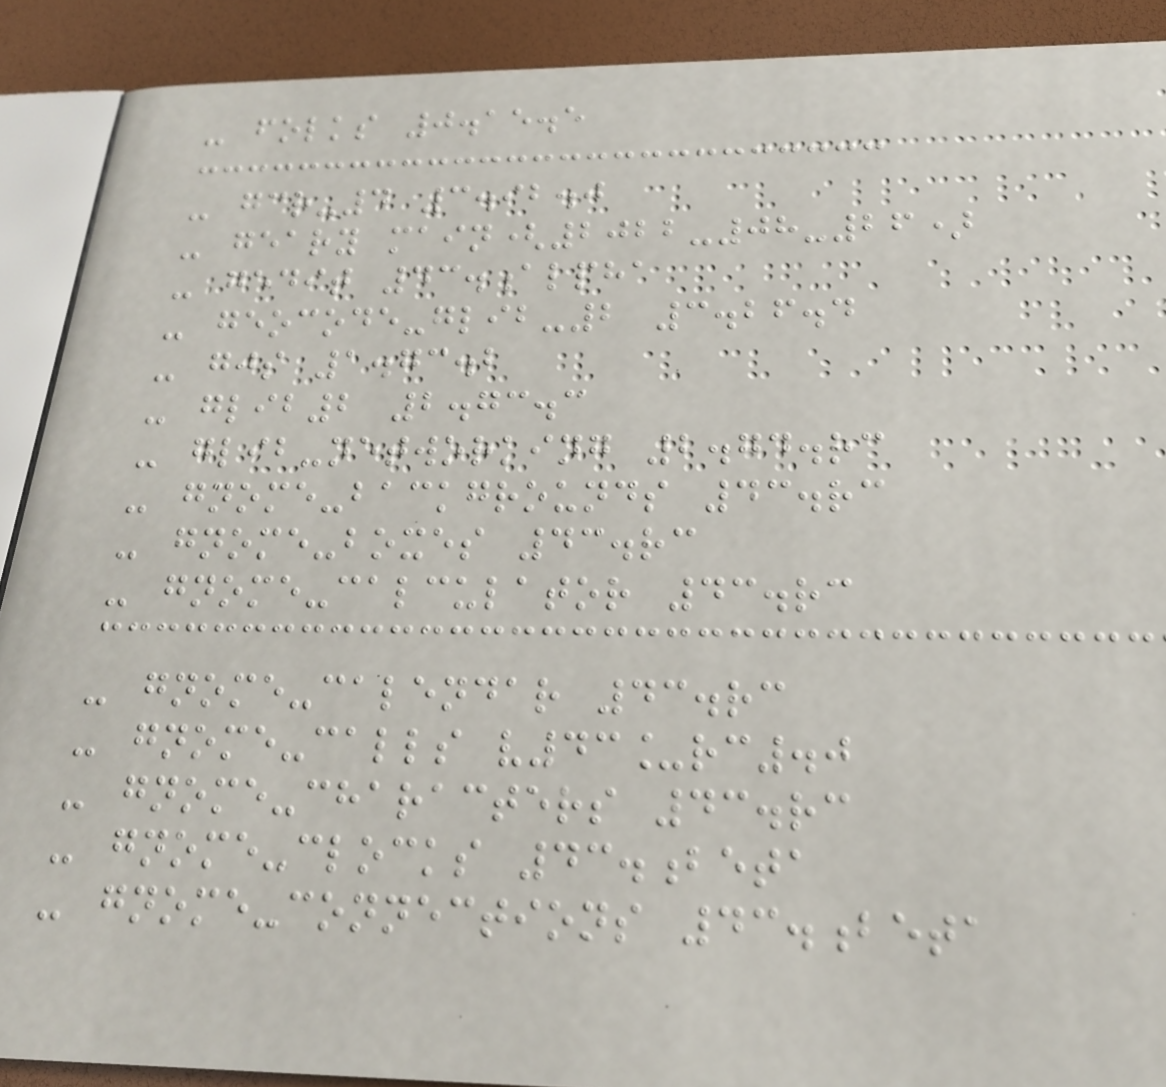- folks 0.15.5
- gcr-4 3.92.0
- geary main(2022-08-26)
- gedit 43.alpha
- geocode-glib-2 3.26.4
- gjs 1.73.2
- glib2 2.73.3
- glib-networking 2.74.rc
- gnome-backgrounds 43.rc
- gnome-boxes 43.rc
- gnome-calculator 43.rc
- gnome-calendar 43.rc
- gnome-calls v43_rc.0
- gnome-characters 43.rc
- gnome-clocks 43.beta
- gnome-connections 43.beta
